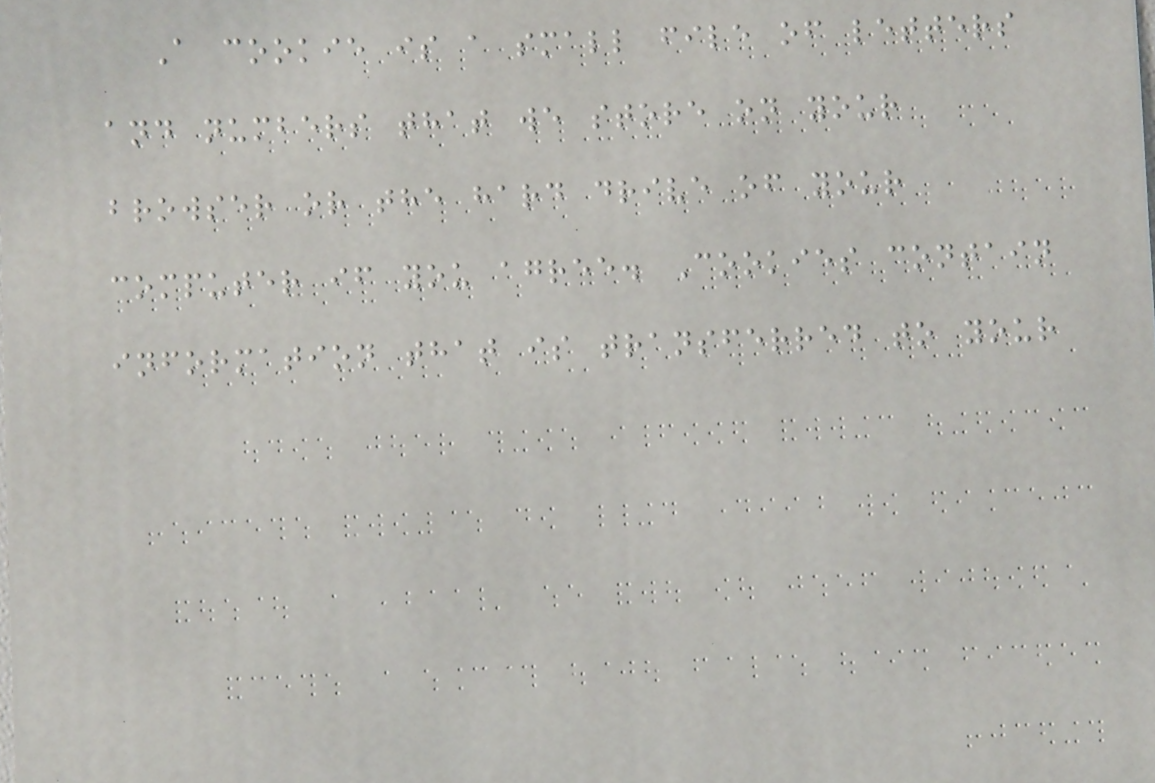A cookie is a small file of letters
and numbers that we store on your
browser or the hard drive of your
computer if you agree. Cookies contain
information that is transferred to your
